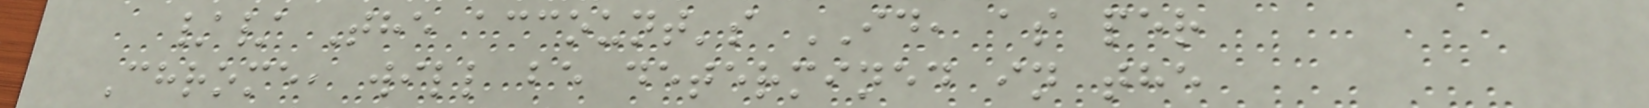// The account's ID, as per
Chrome, will be determined in the
